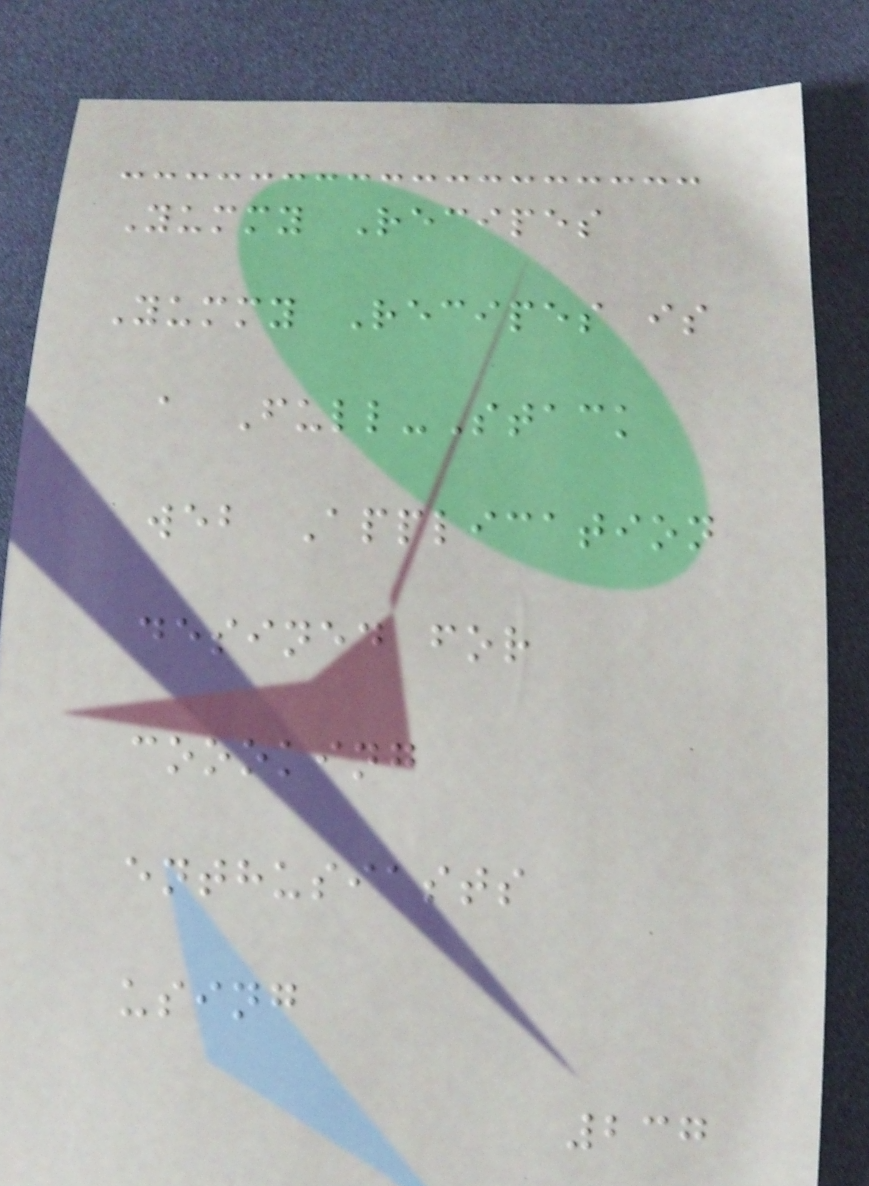Yummy Recipes
Yummy Recipes is
a Full-Stack
web Application
desined for
coooking
enthusiasts
using
237
